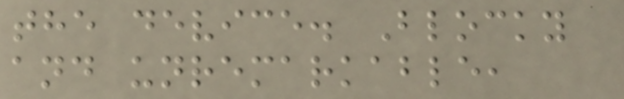the device. Blocky
and unremarkable,
